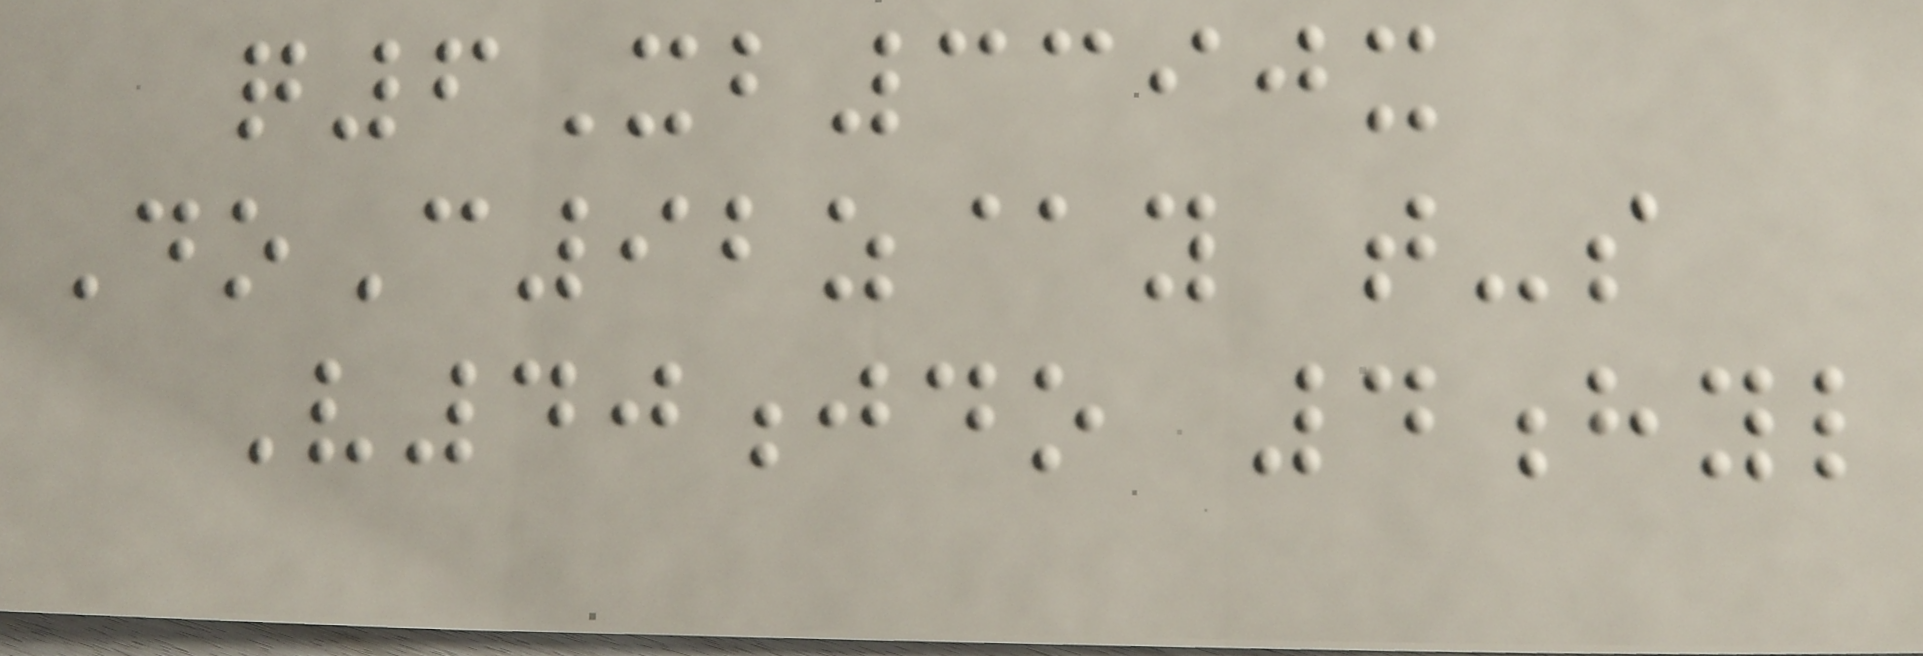q6Xb3390x
DoC92z@y t-s
V40jdo 4hyl
